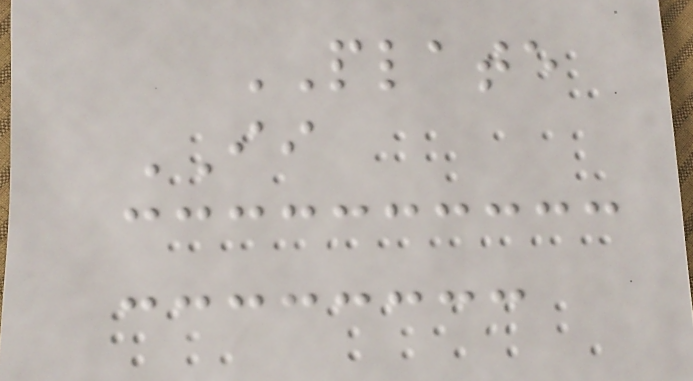PLATE
II
